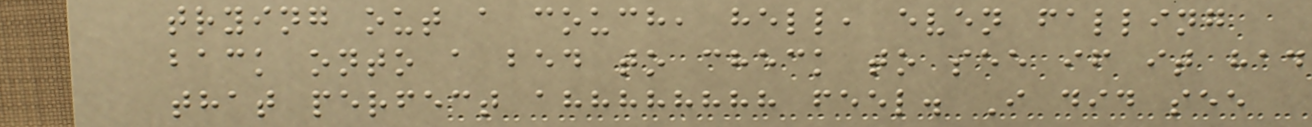trying out a couch, hell, even falling
back onto a bed to check to see if it had
that perfect ahhhhhhhh feel. I did see
